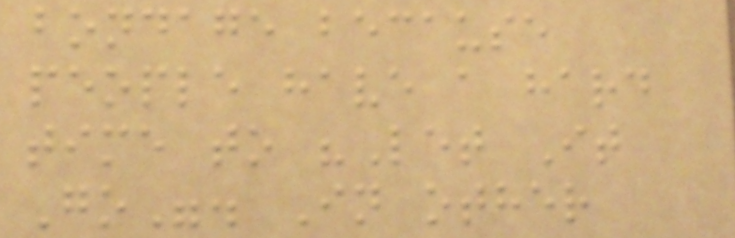bondage because
people have a hard
time to "Let It
Go". In other
